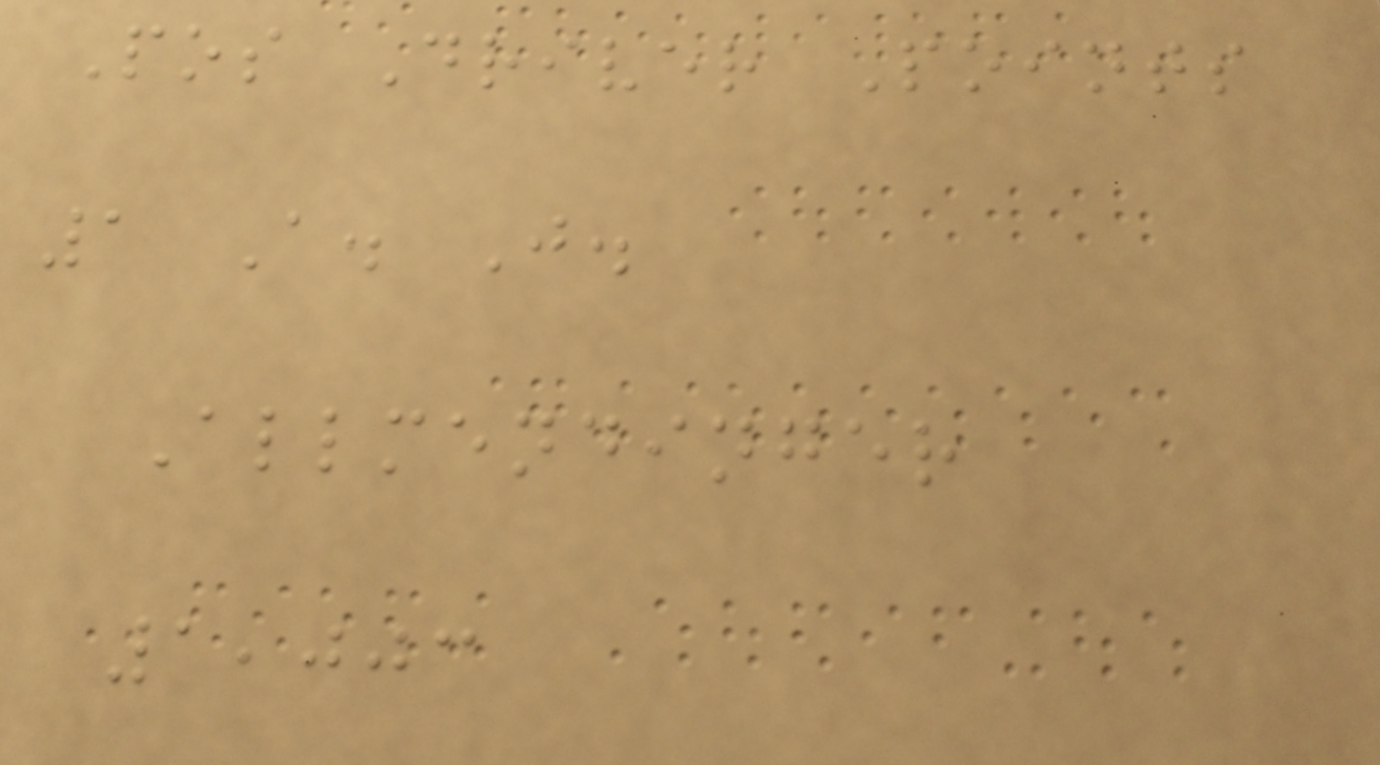Pos Driver Points
1 A. J.
Allmendinger
1,003
